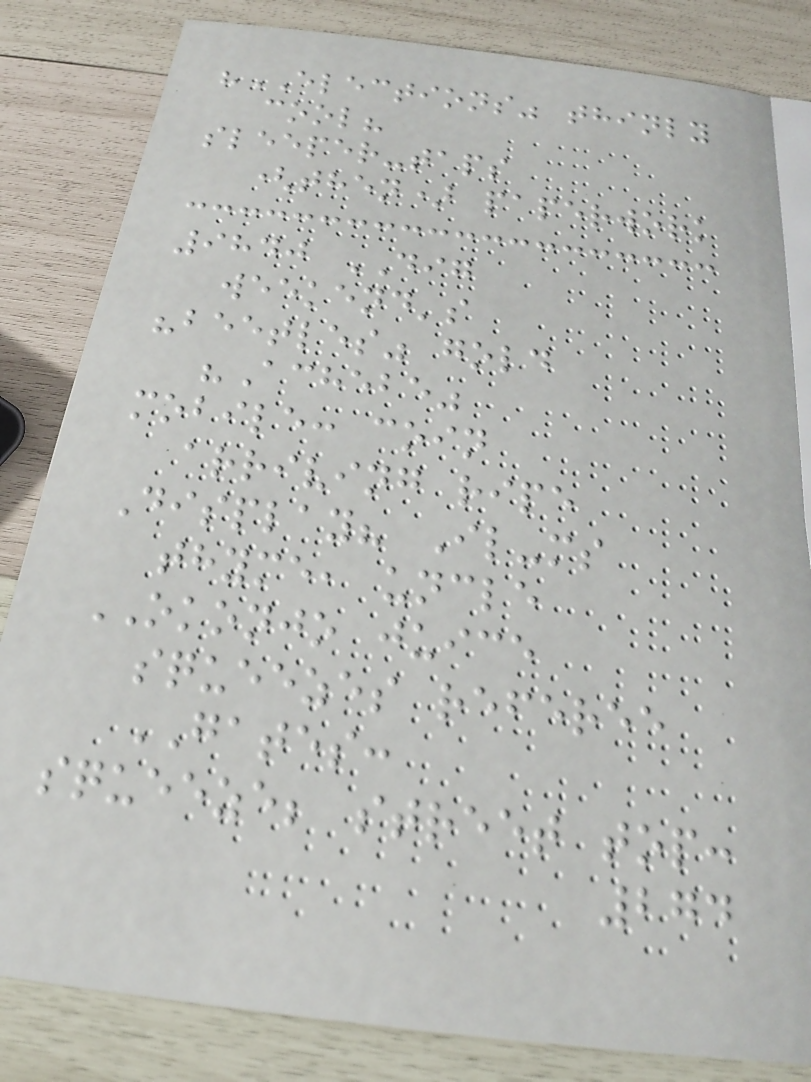"ELECTIONS" thinly
cool?
sleeper-taps
(then) paperwork
9840 DIG
weekend's
"beetles" gold
"Achebe"
mobile: coin
arriving ripe
Display? Il-ms
thyme, uncle
OKONJO juice
squeezes referee
GATES:
squeeze; street top:
274
